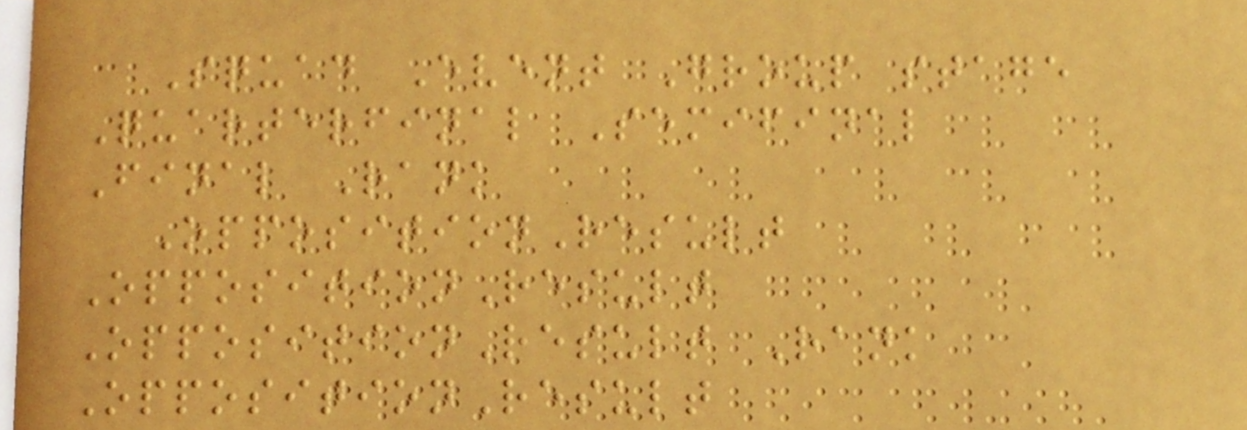Squad Event Group stage
Quarterfinal Semifinal
Final Rank
OppositionResult
OppositionResult
OppositionResult Rank
OppositionResult
